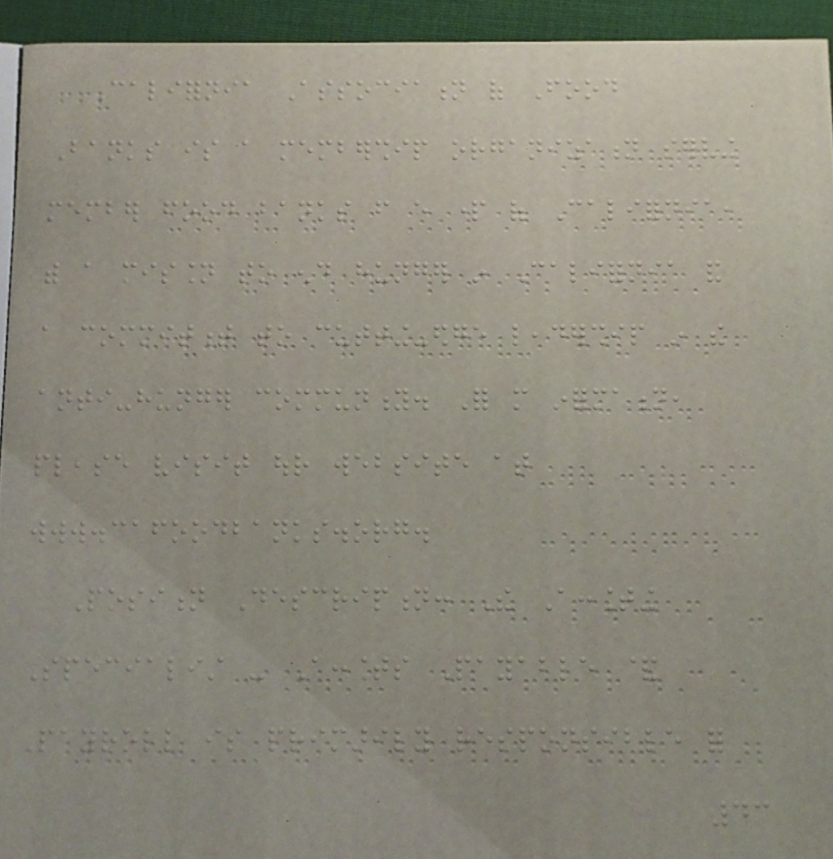California Association of Food
Banks is a membership organization serving
member food banks from every part of California,
with a mission to end hunger in California and
a commitment to cutting-edge leadership in the
anti-hunger community. For more information,
please visit our website at
www.cafoodbanks.org.
Position Description: The Accounting
Specialist - Accounts Payable &
Payroll is primarily responsible for
43
